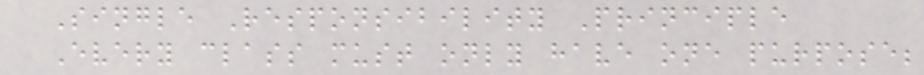Single Responsibility Principle
Every class must only have one purpose;
